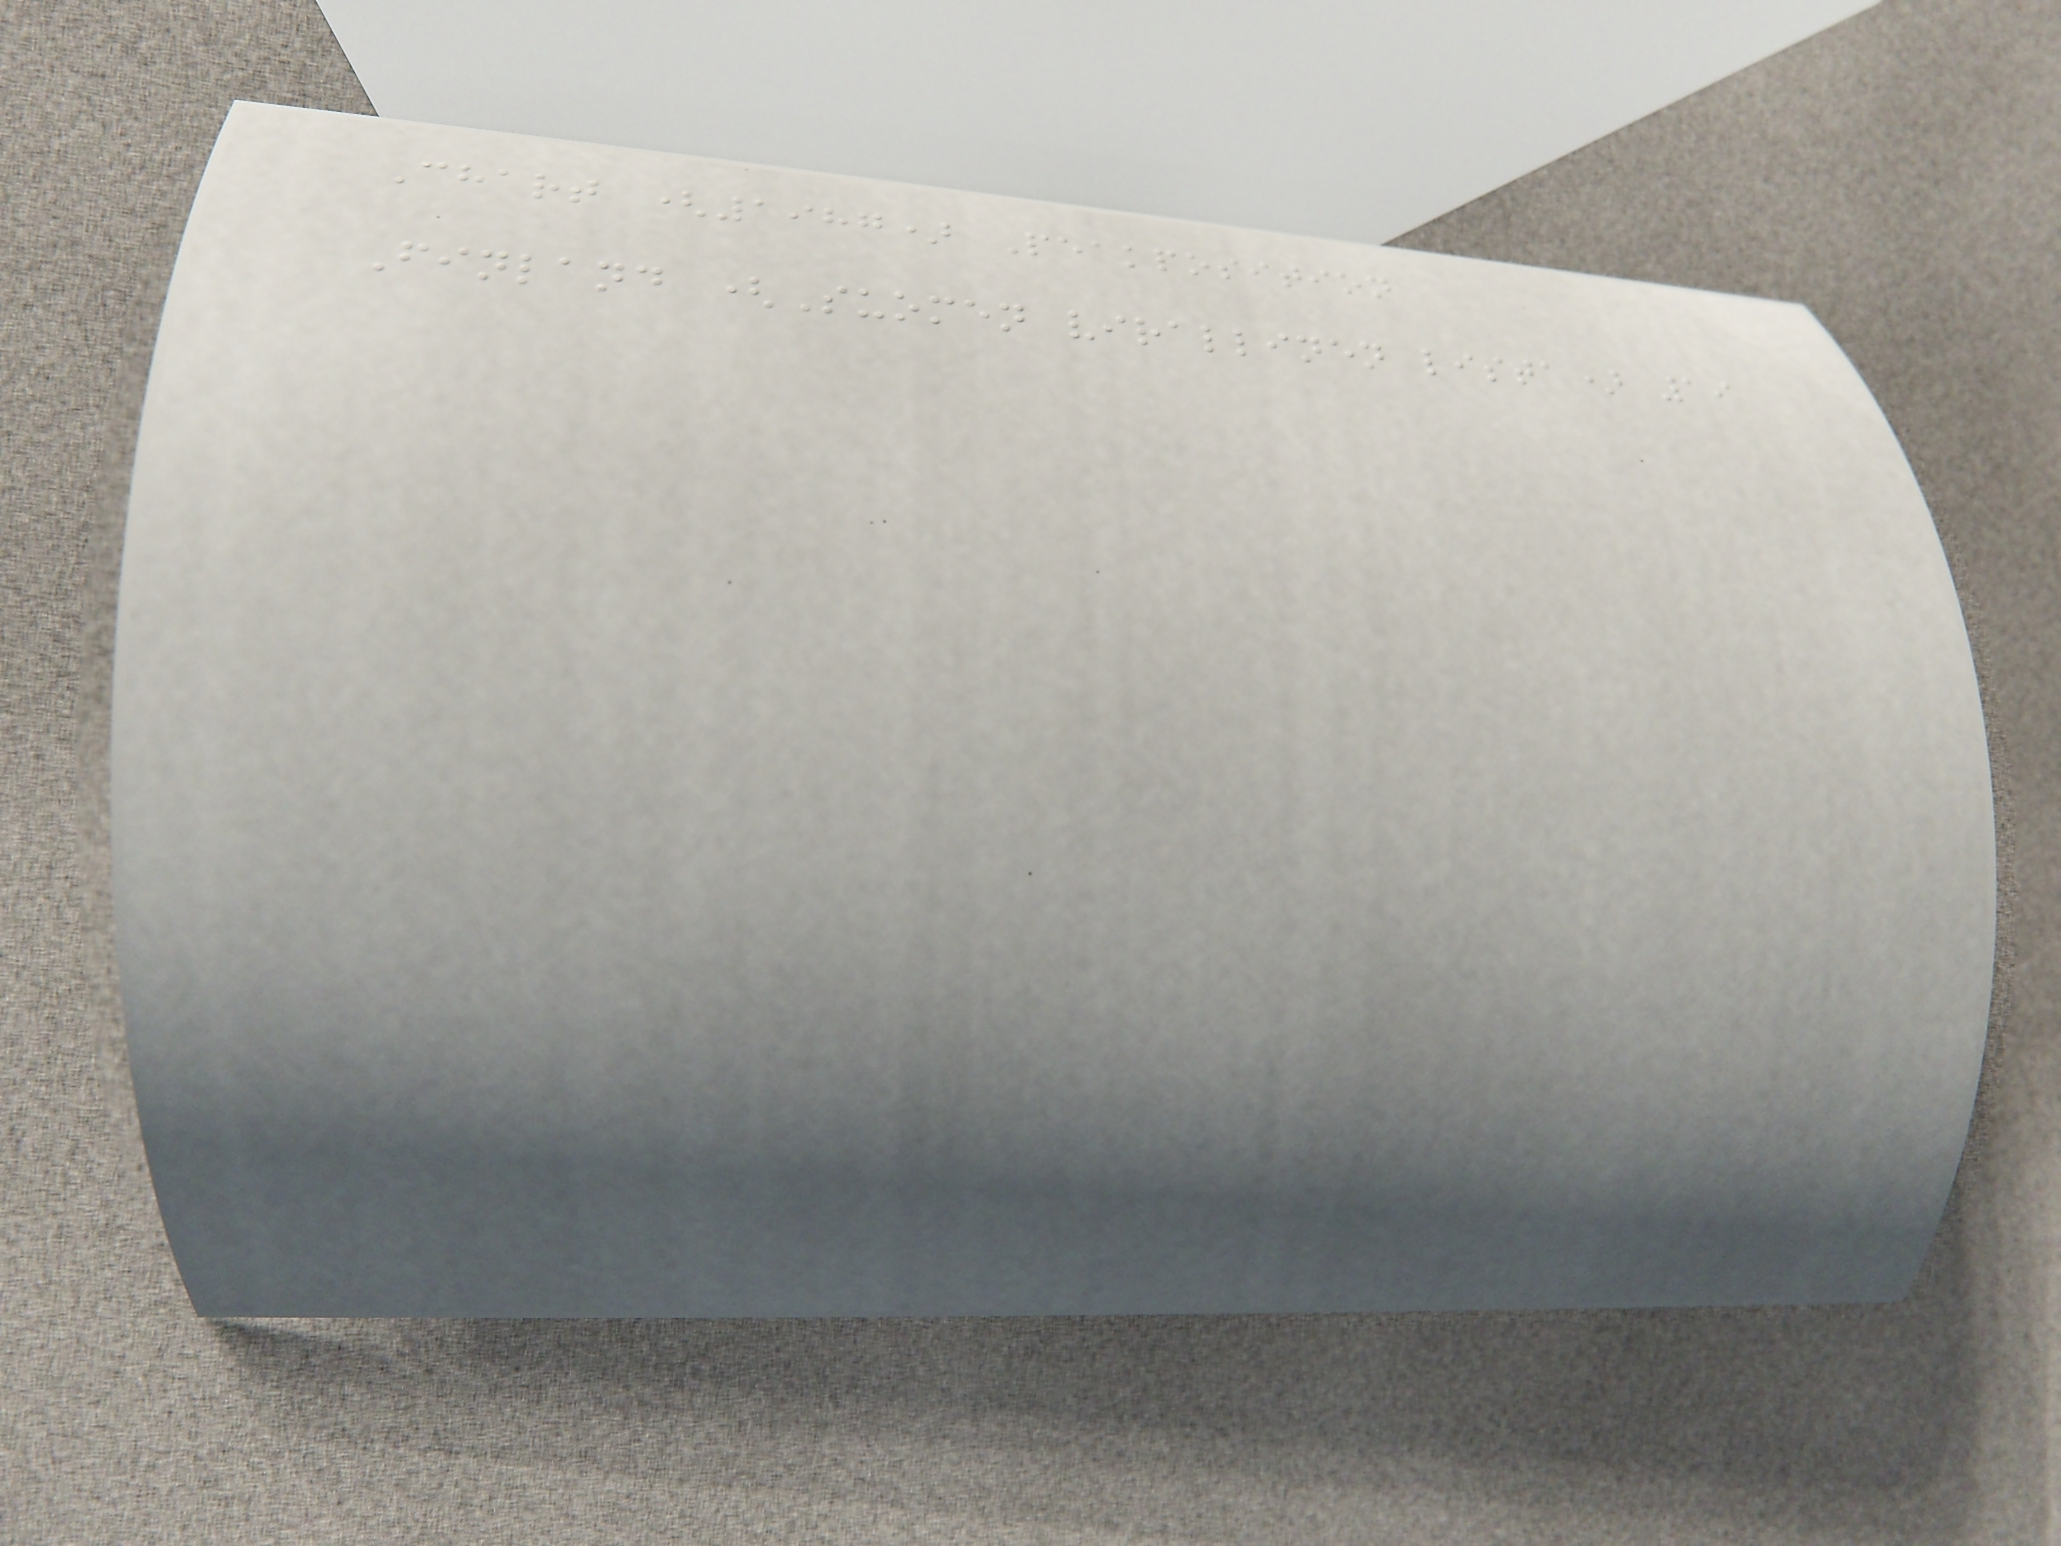Chart (1987) Peakposition
Finland (Suomen virallinen lista) 19
